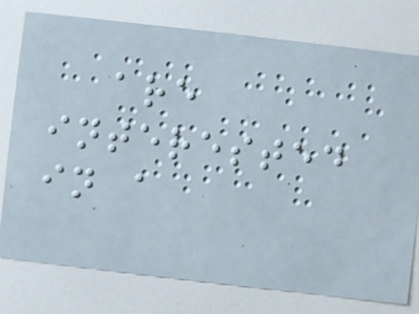are
interested
in a
